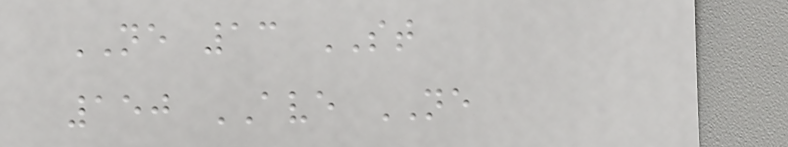NE 13 ST
150 AVE NE
